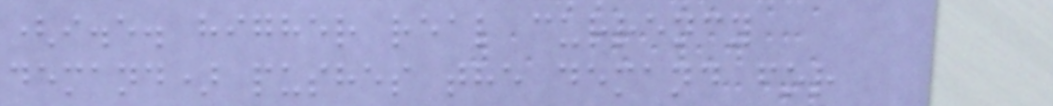(i.e. higher real currency
demand) pushes the demand for
